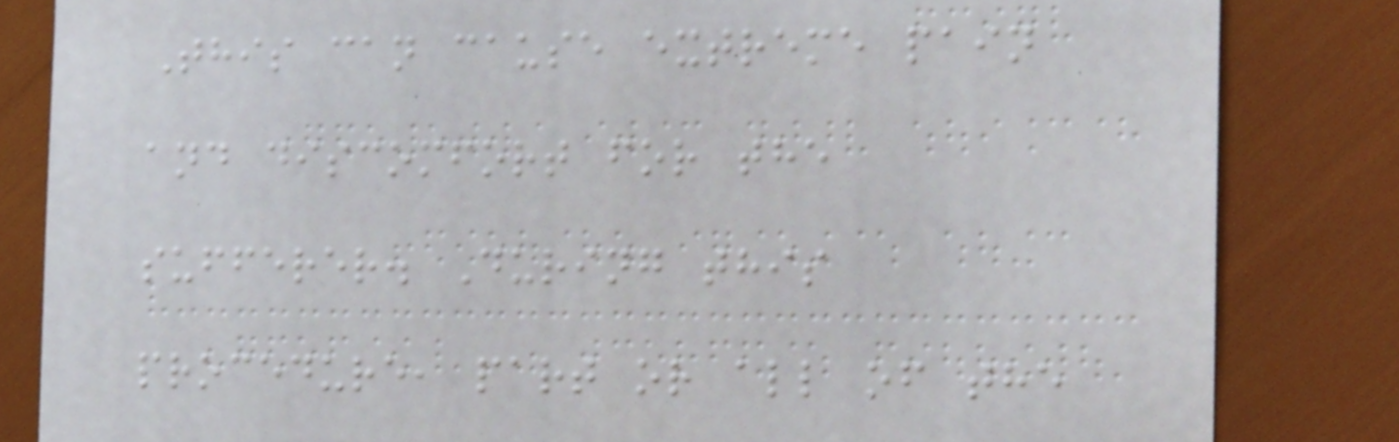This can cause extreme pain
and discomfort for the
sufferer. During this
procedure, part or all of the
